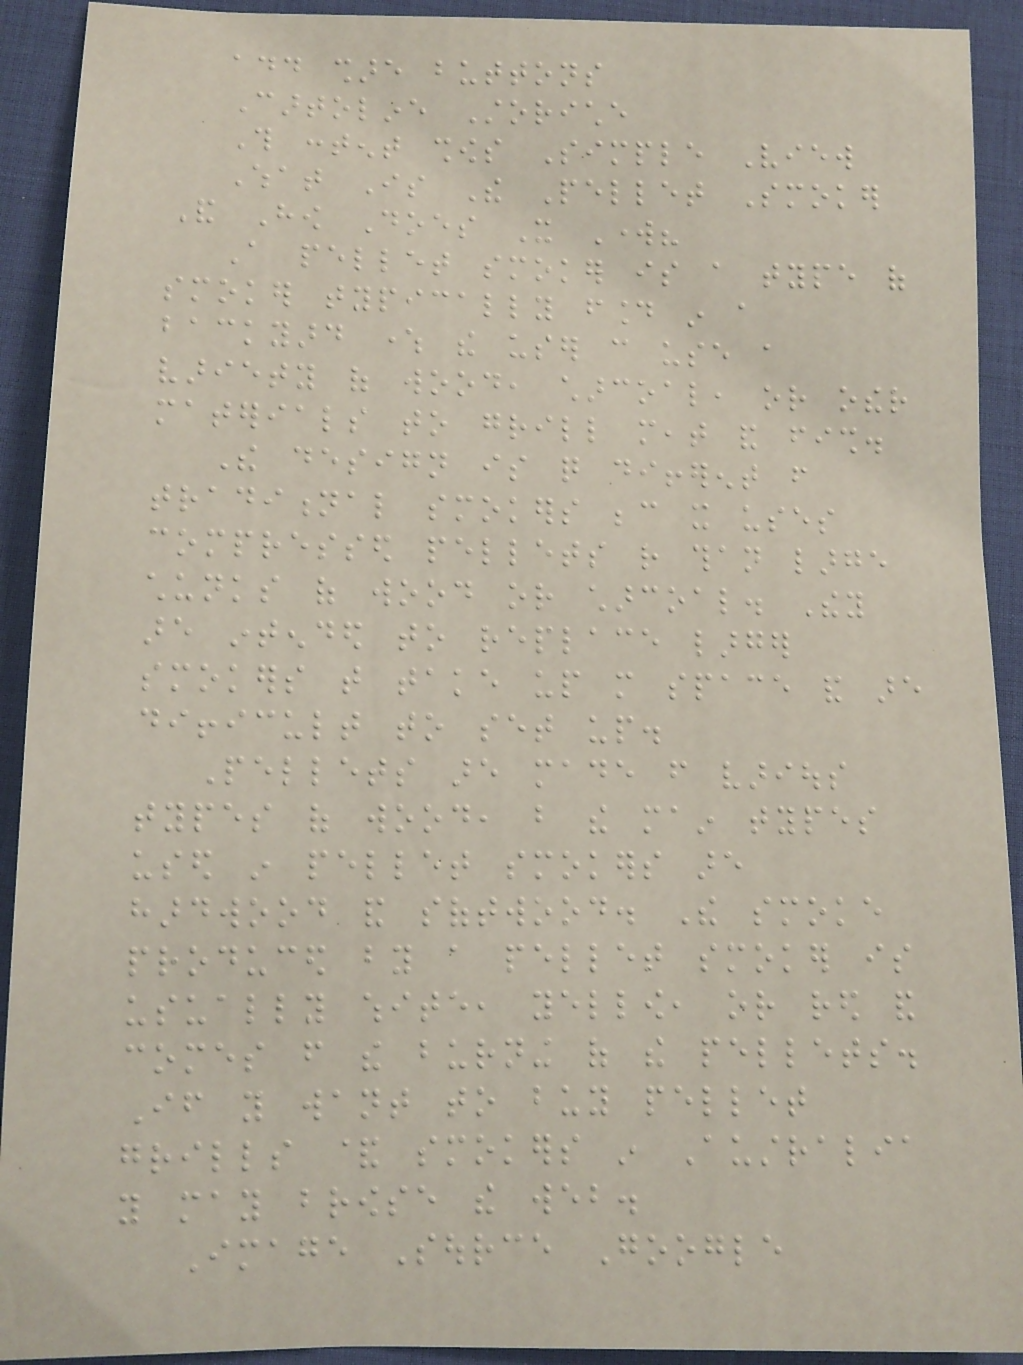add share buttons
Cartoline Storiche
This content shows Simple View
What Is The Pellet Smoker
And How Does It Work?
A pellet smoker is a type of
smoker typically found in a
backyard where the user can use a
variety of wood, charcoal, or other
materials to grill meat and fish.
The design is quite different from
traditional smokers because it uses
compressed pellets rather than large
chunks of wood or charcoal. They
are intended to replace larger
smokers that take up more space and are
difficult to set up.
Pellets are made from various
types of wood, but the main types
used in pellet smokers are
hardwood and softwood. The smoke
produced by a pellet smoker is
usually white, yellow, or red and
comes from the burning of the pellets.
If you want to buy pellet
grills & smokers in Australia
you may browse the web.
Image Source Google
